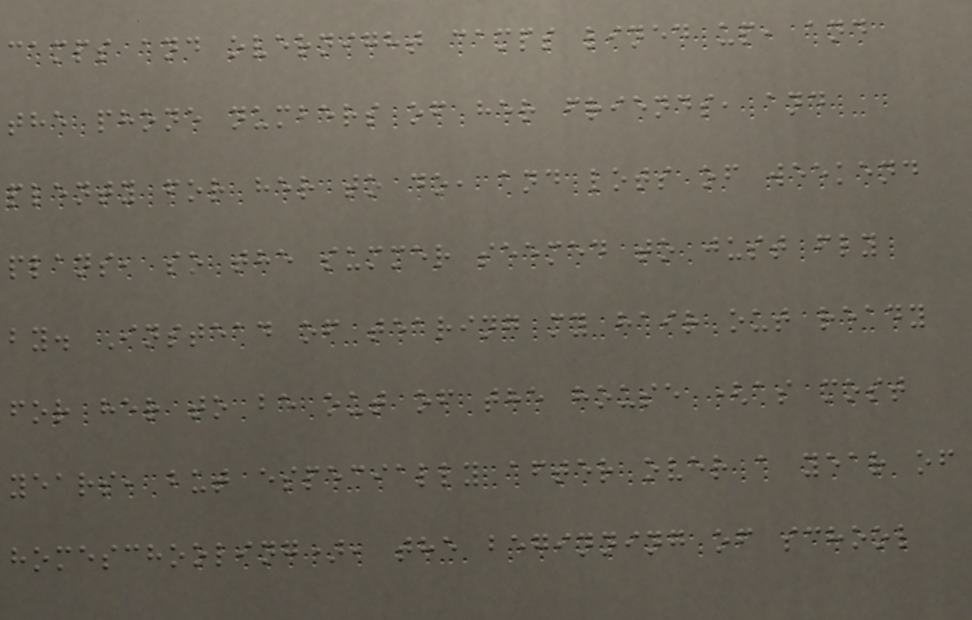camps and overnight camps lined up, and
the phone numbers of her friends, and
plenty for her to do, and lots of weekend
plans, so the summer seemed to just fly
by. Instead of tearing my hair out ready
for her to be out of the house (as most
years, but especially after over a year of
homeschooling), the beginning of school
